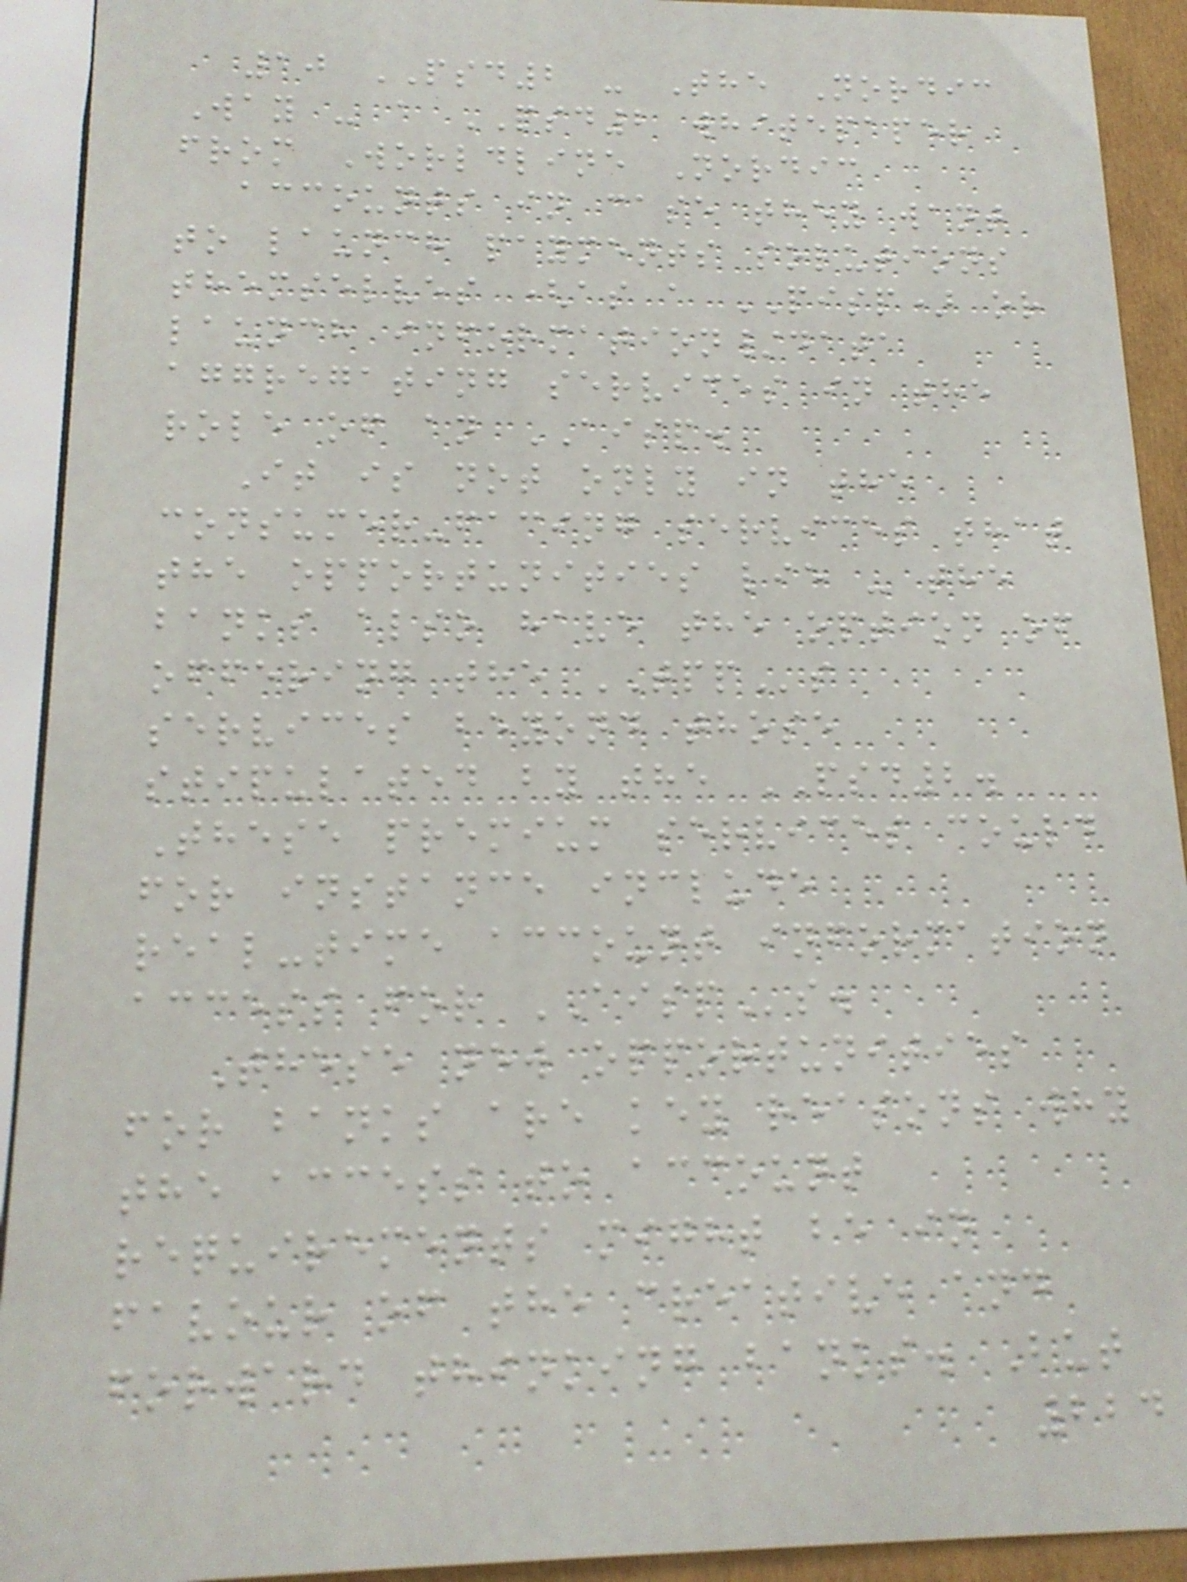10 PSD2 - The Nordic
Way - a PSD2 whitepaper
from Worldline Nordic
accounts in case they want
to launch payments solutions
themselves (as a PISP) or
launch information/data
aggregating services in the
role of an AISP.
It is not only in the
consumer-facing services that
the opportunities lie - the
banks also have the option of
offering the TPPs
services beyond those
stipulated by the PSD2.
These premium services could
for instance include
real-time account information
access for AISPs.
These new opportunities
for banks are key reasons why
the access to account
requirements might be in
favour of the creative and
forward thinking banks. But
224
